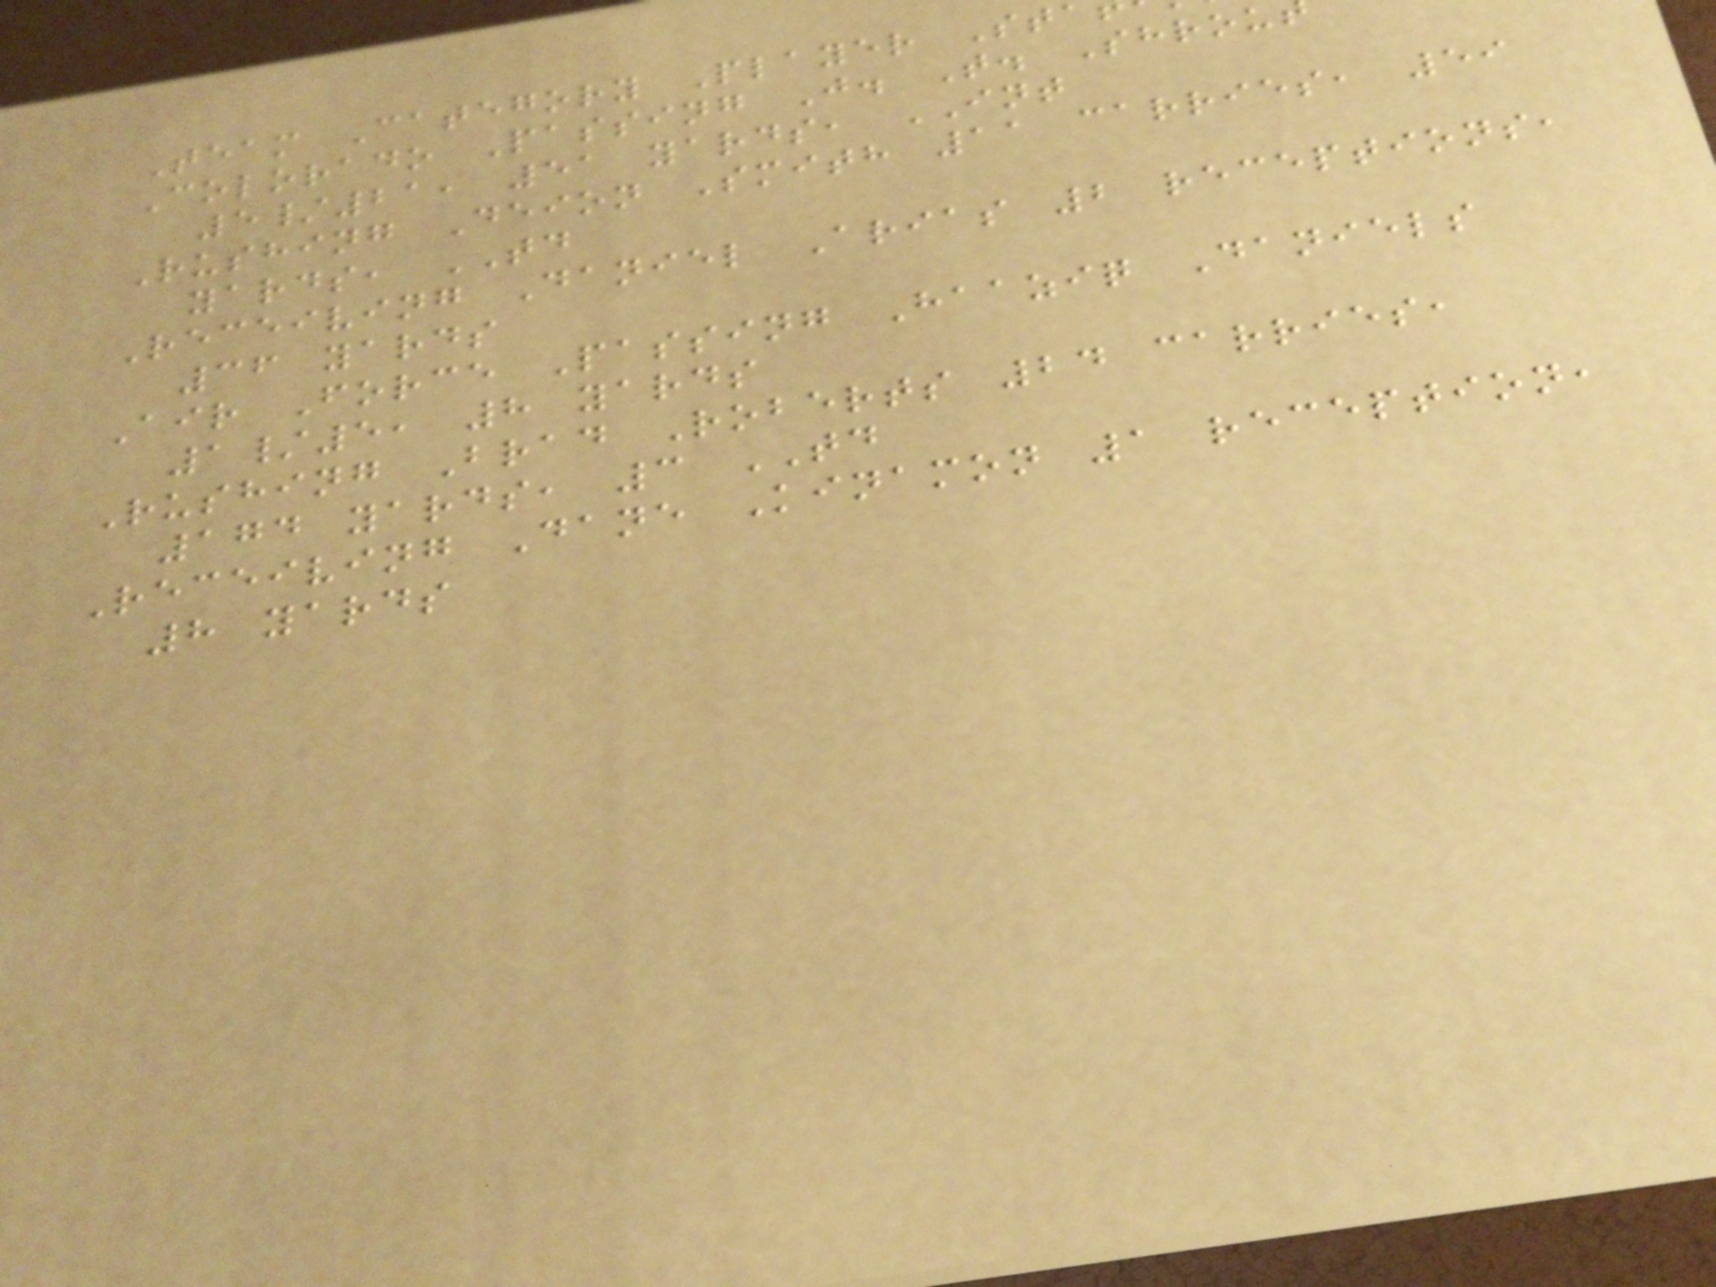Team Category Player St
Colorado Passing J. T. Shrou
5/21, 51 yards, INT
Rushing Deion Smith 11 carries, 59
yards, TD
Receiving Daniel Arias 2 receptions,
36 yards
Air Force Passing Haaziq Daniels
1/5, 8 yards
Rushing Brad Roberts 24 carries,
174 yards, 3 TD
Receiving Dane Kinamon 1 reception,
8 yards
